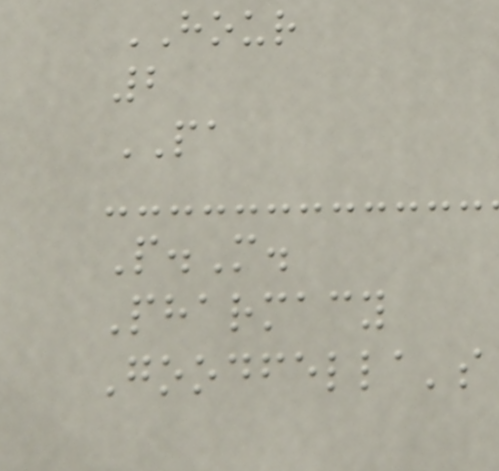HOUR
2
PA
P.M.
Pharmacy
Goodfella's
